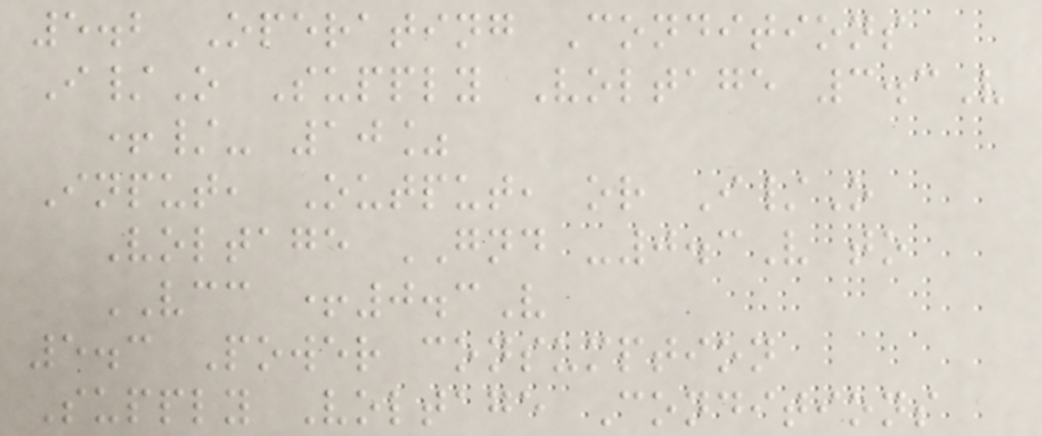5.2 Operating Conditions
I/O Supply Voltage 3.3V
+/- 10%
Input, Output, or I/O
Voltage GND -0.3V to
VCC +0.3V
5.3 Power consumption
Supply Voltage Conditions
